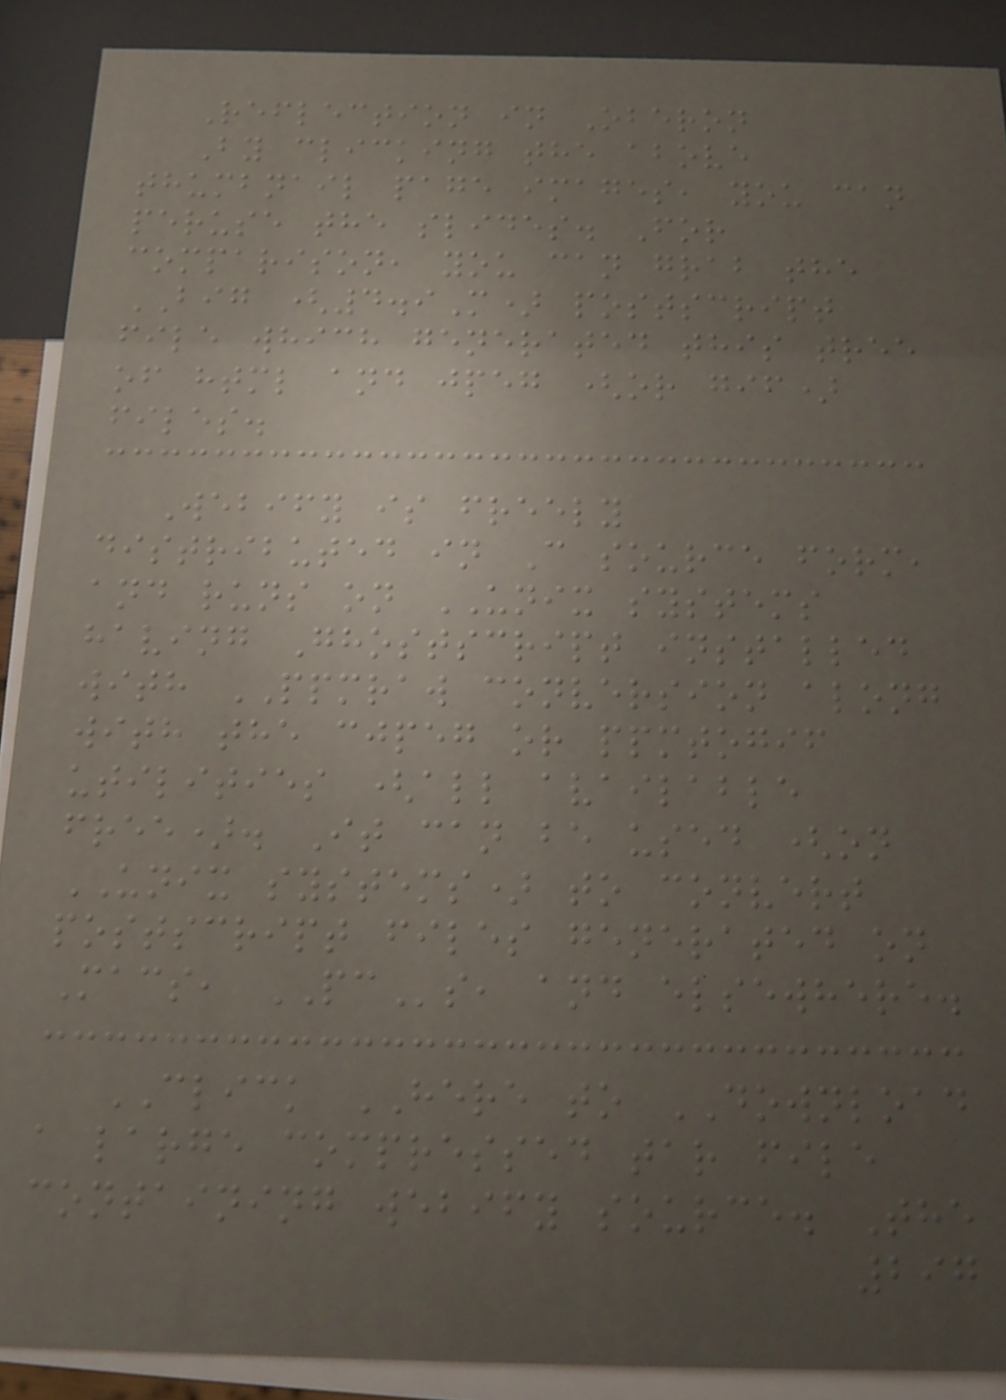Reflection in Oberon
By clicking the above
thumbnail page images, you can
peruse the slides. For
comparison, you can grab the
BIG (4.9M) postscript
file which generated this tree
of html and jpeg (or gif)
files.
Webify is freely
distributed in C source form,
and runs on UNIX systems
having Ghostscript installed
with PPMRAW conversion along
with the cjpeg or ppmtogif
utilities (all available
free). It can be used (on
UNIX systems) to convert
postscript files generated on
Macs, PCs, and elsewhere.
CLICK HERE to DOWNLOAD
a large compressed tar file
containing webify source. The
297
